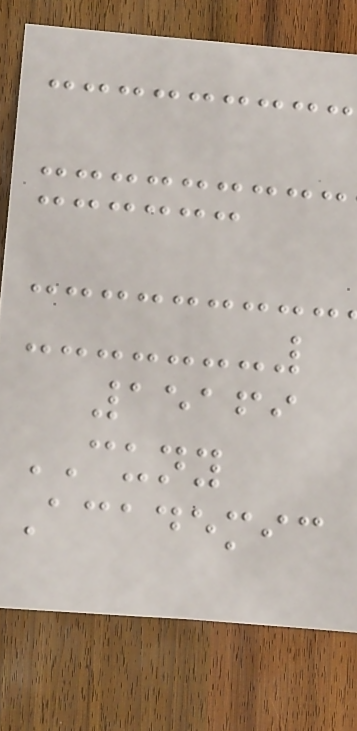15169
CUNY
Academic
